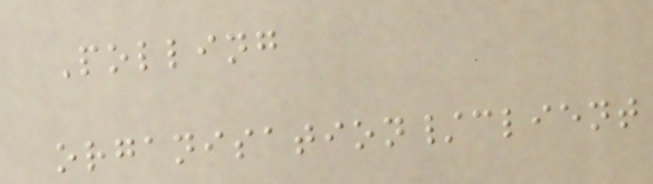Polling
organisation/client
